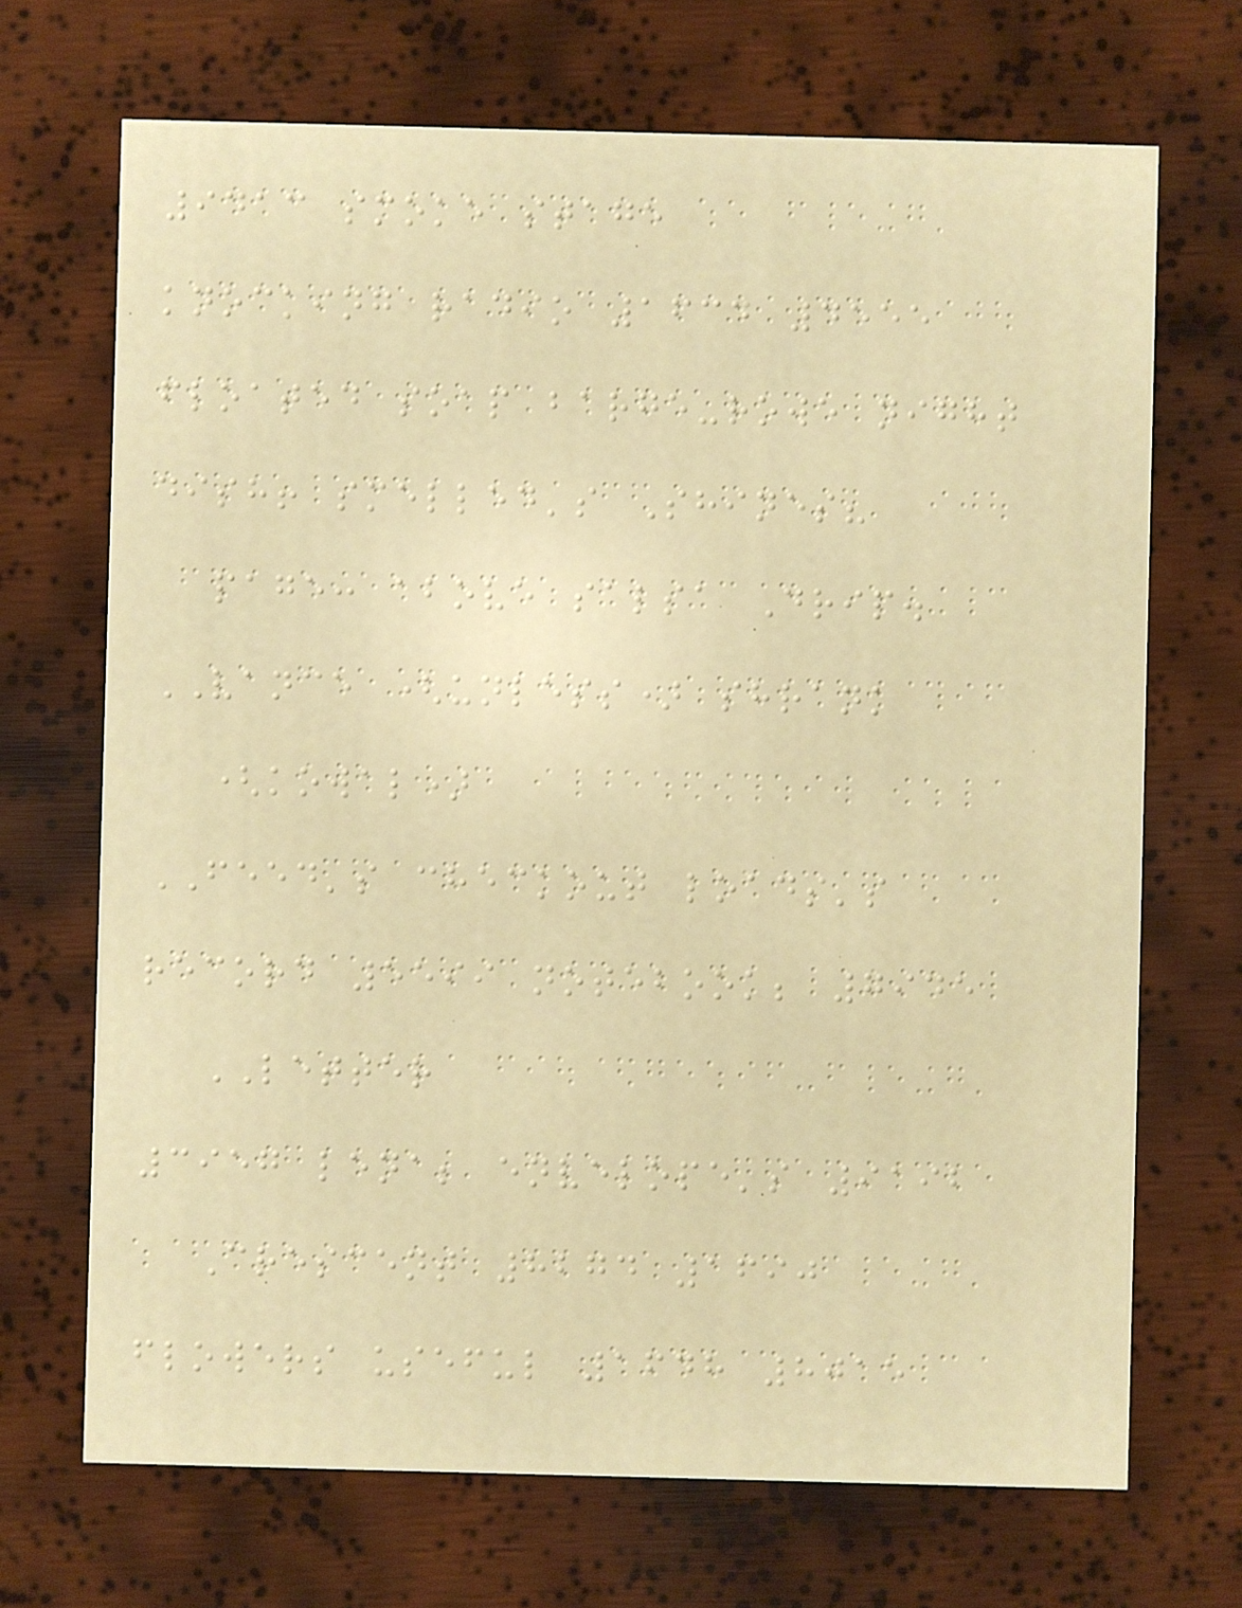9413 smoke stage
knocking radio 1634 4555
floated soap barge-rowe night
dish! smelled's Shines?
page: above salsa Drip.
VANCE (unless) shrank
(kowal)
FEED's checkout loads's
record 5599 notebook; 7945
LETTER
3957 lena; envelope's 9192
Crescent 8274 1690
flowers useful 1648 8015
